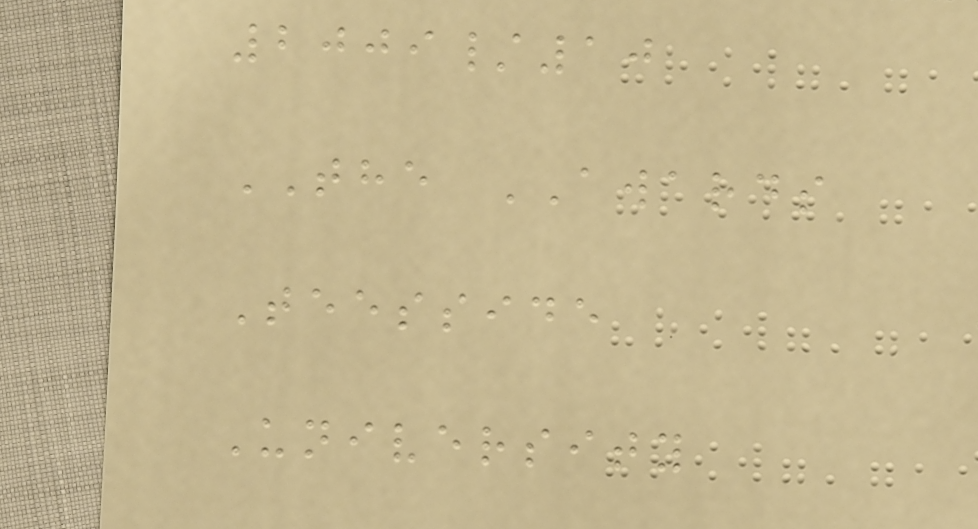2009/10
THE AWARDS
Teesside
University
